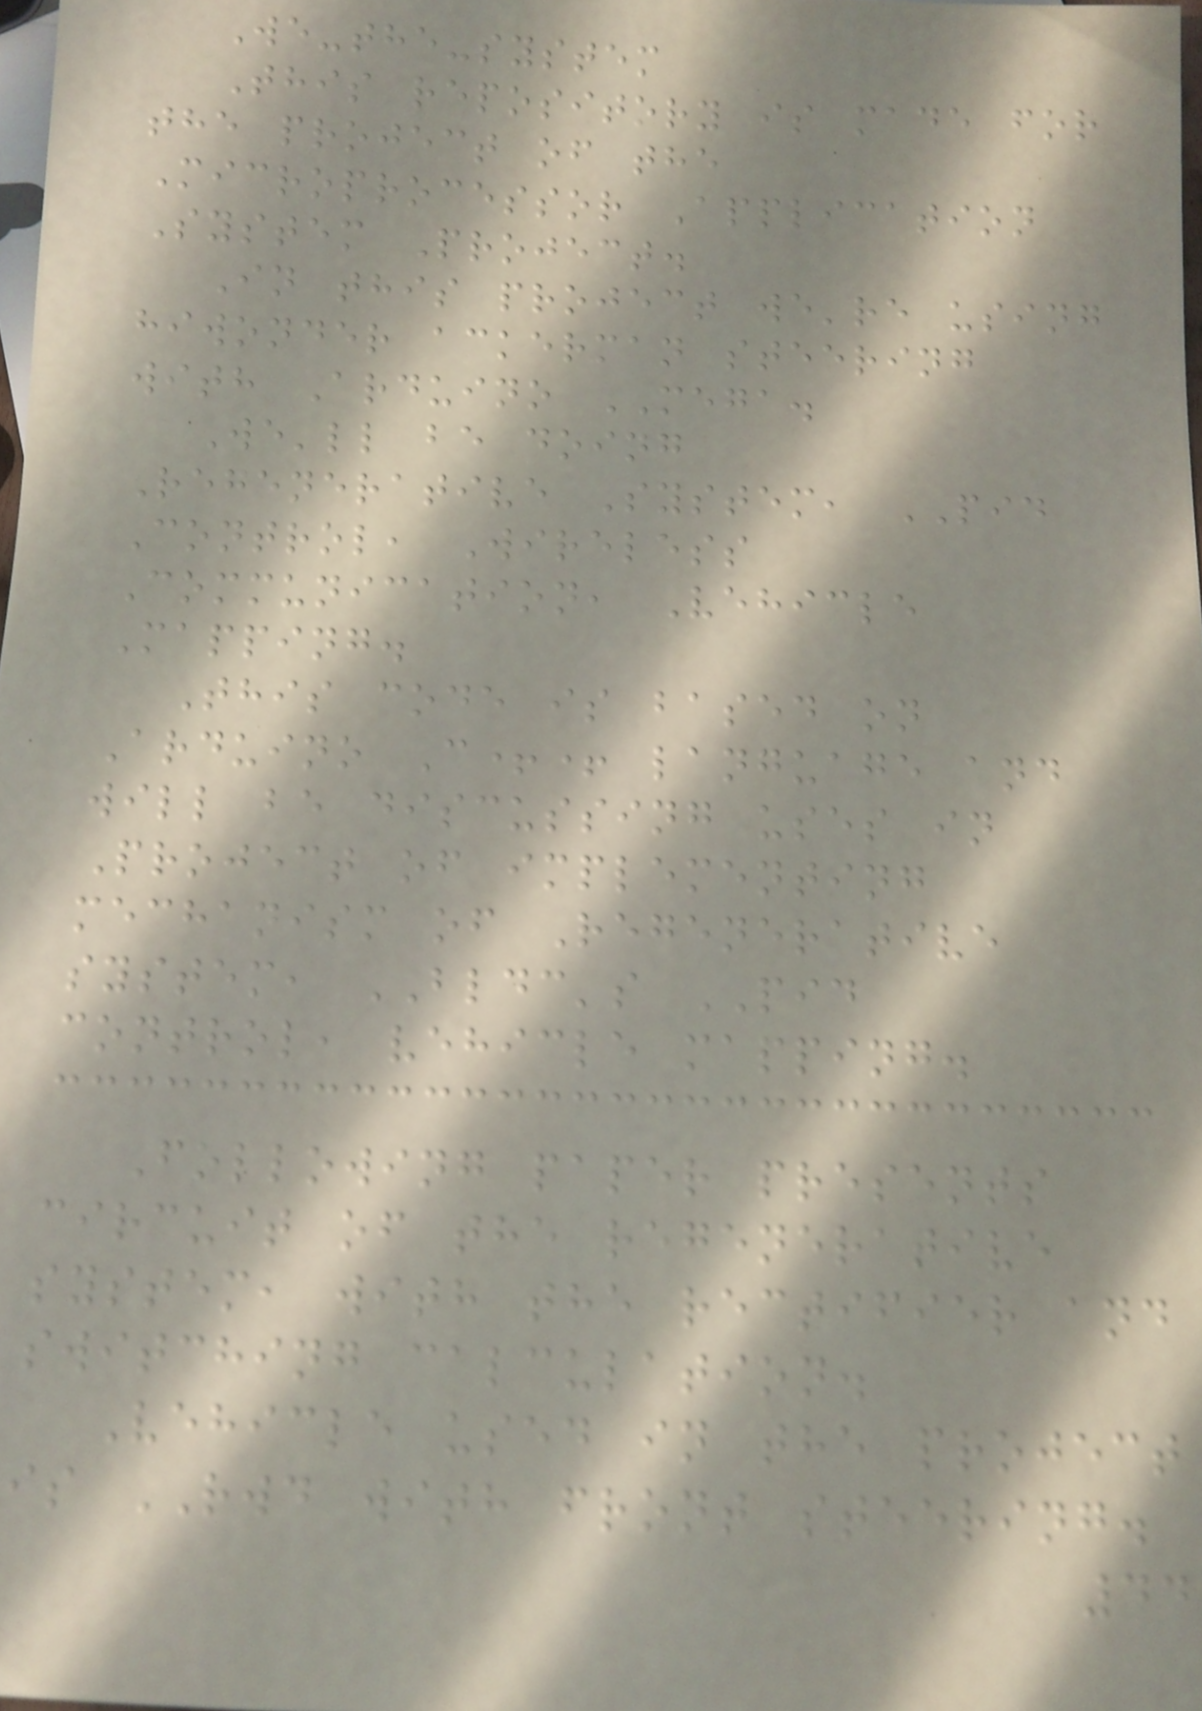We-the-system
This repository is made for
the project of the
Microprocessor Application
System Project.
In this project we're using
hiwonder ackerman steering
with Arduino MEGA.
We'll be doing
Regenerative System, PID
Control, Wireless
Communication, Vehicle
Mapping.
This code is based on
Arduino C++ language and
will be discussing uses in
Project of implementing
mechanism of Regenerative
system, BLDC's PID
control, vehicle mapping.
Following paper presents
circuit of the regenerative
system, with the rectifier and
switching calculation.
Vehicle used in the project
is RWD with front steering.
44
